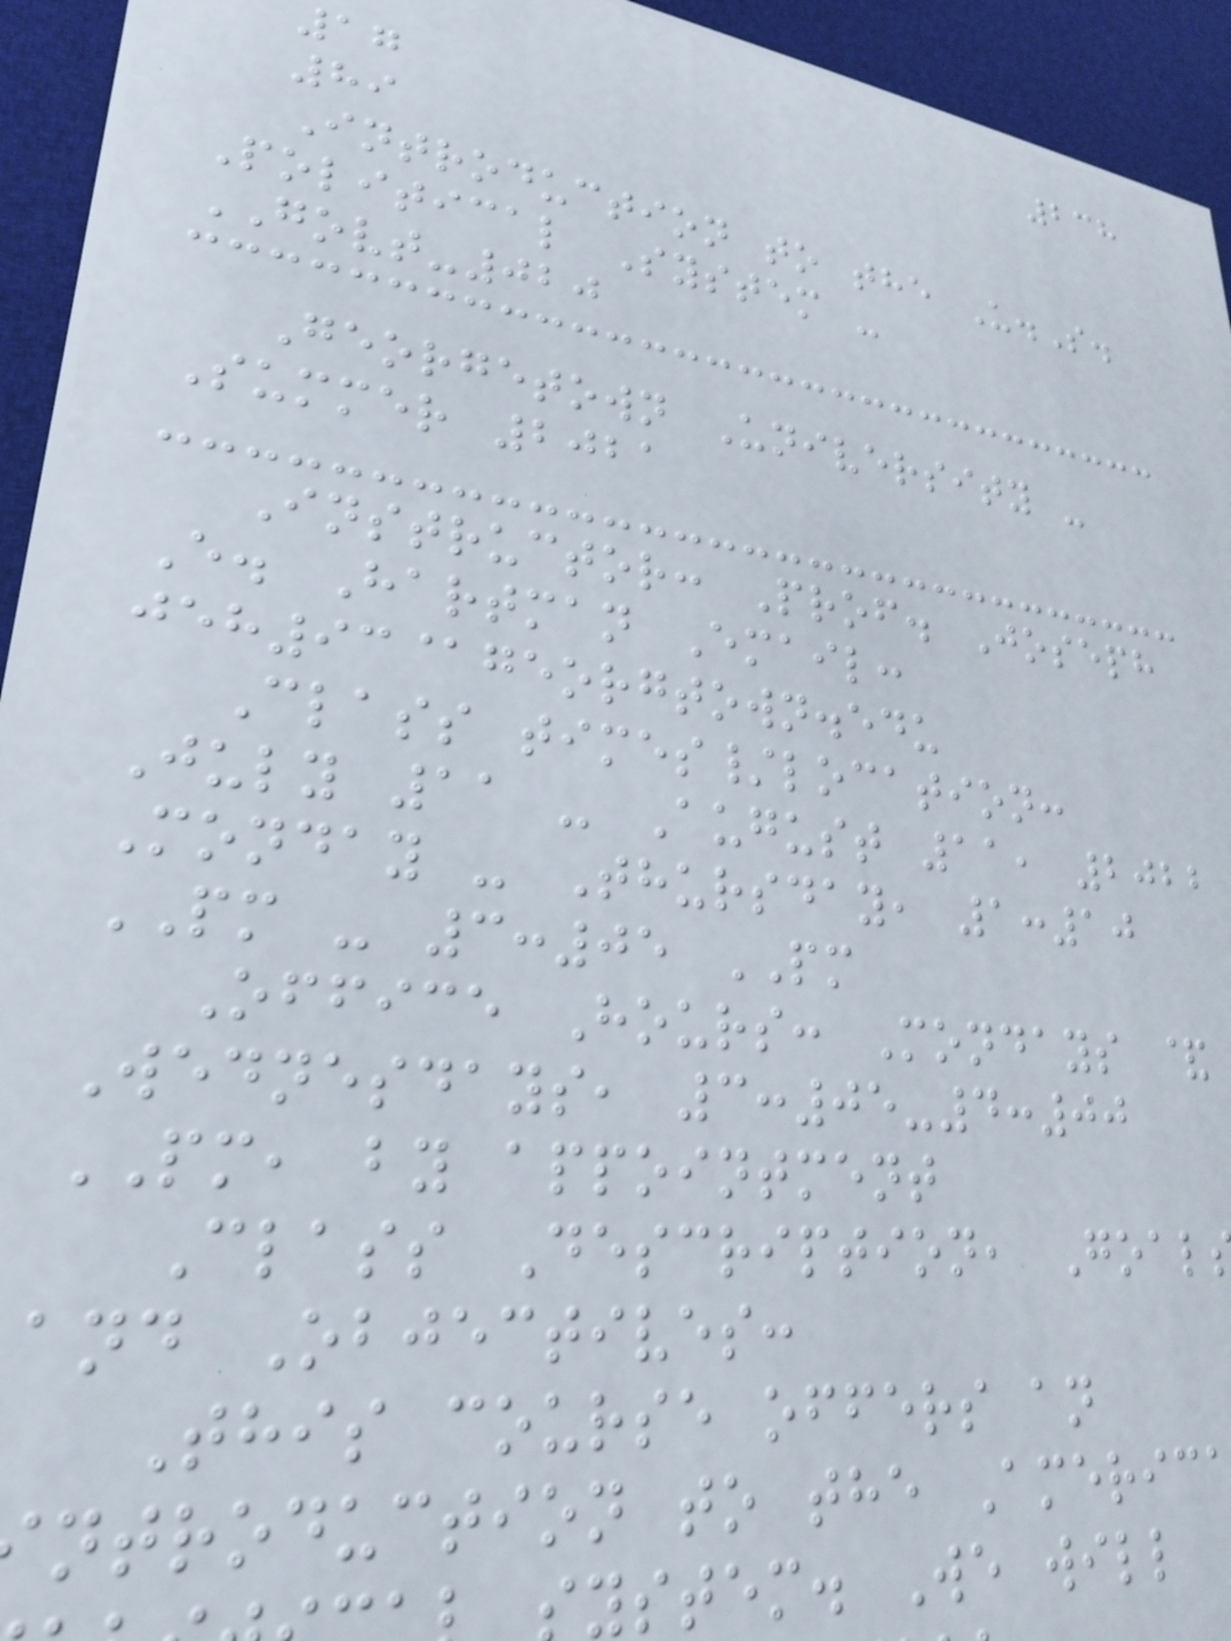238
17
89
Introduction to the U.S.
Political System -
GOVT-020
Georgetown University -
Summer 2021
Instructor: Prof. Joseph
E. Hartman Email:
jeh93@georgtown.edu
Class times/location:
July 11 - August 11, 2022
Monday - Thursday, 1:10
PM - 3:05 PM
Office Hours: Mondays &
Wednesdays, 3:05-4:00
PM, by appointment
Class Description, Goal
and Objectives:
This course offers an
ntroduction to the Americ
ystem. We will
